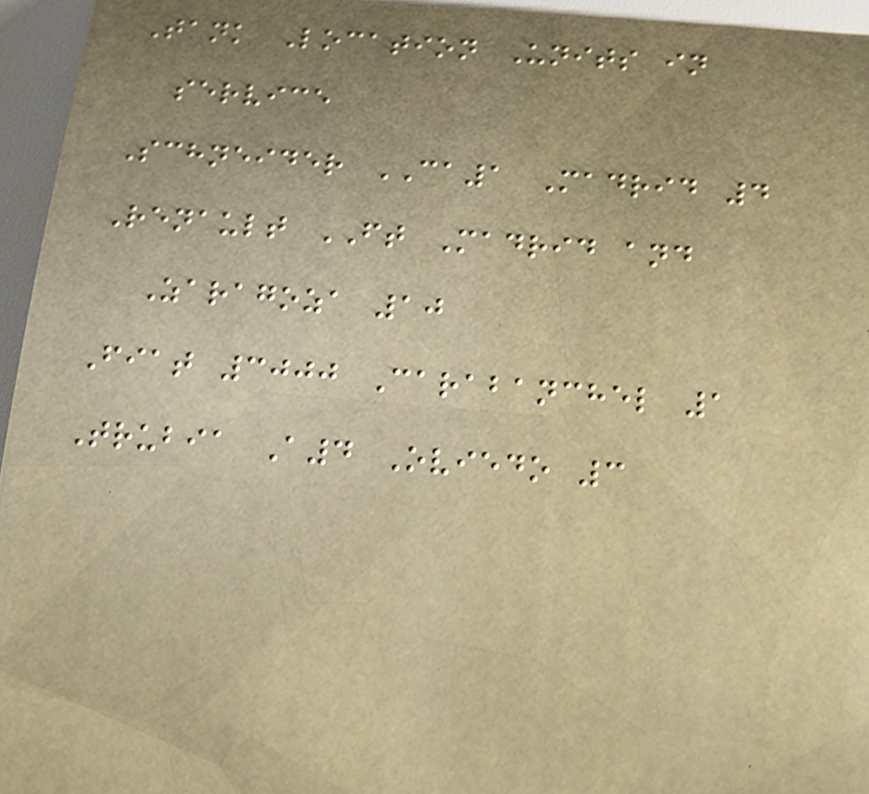Tank Location Units in
service
Schneider CA1 Madrid 4
Renault FT Madrid and
Zaragoza 10
Fiat 3000 Carabanchel 1
Trubia A4 Oviedo 3
